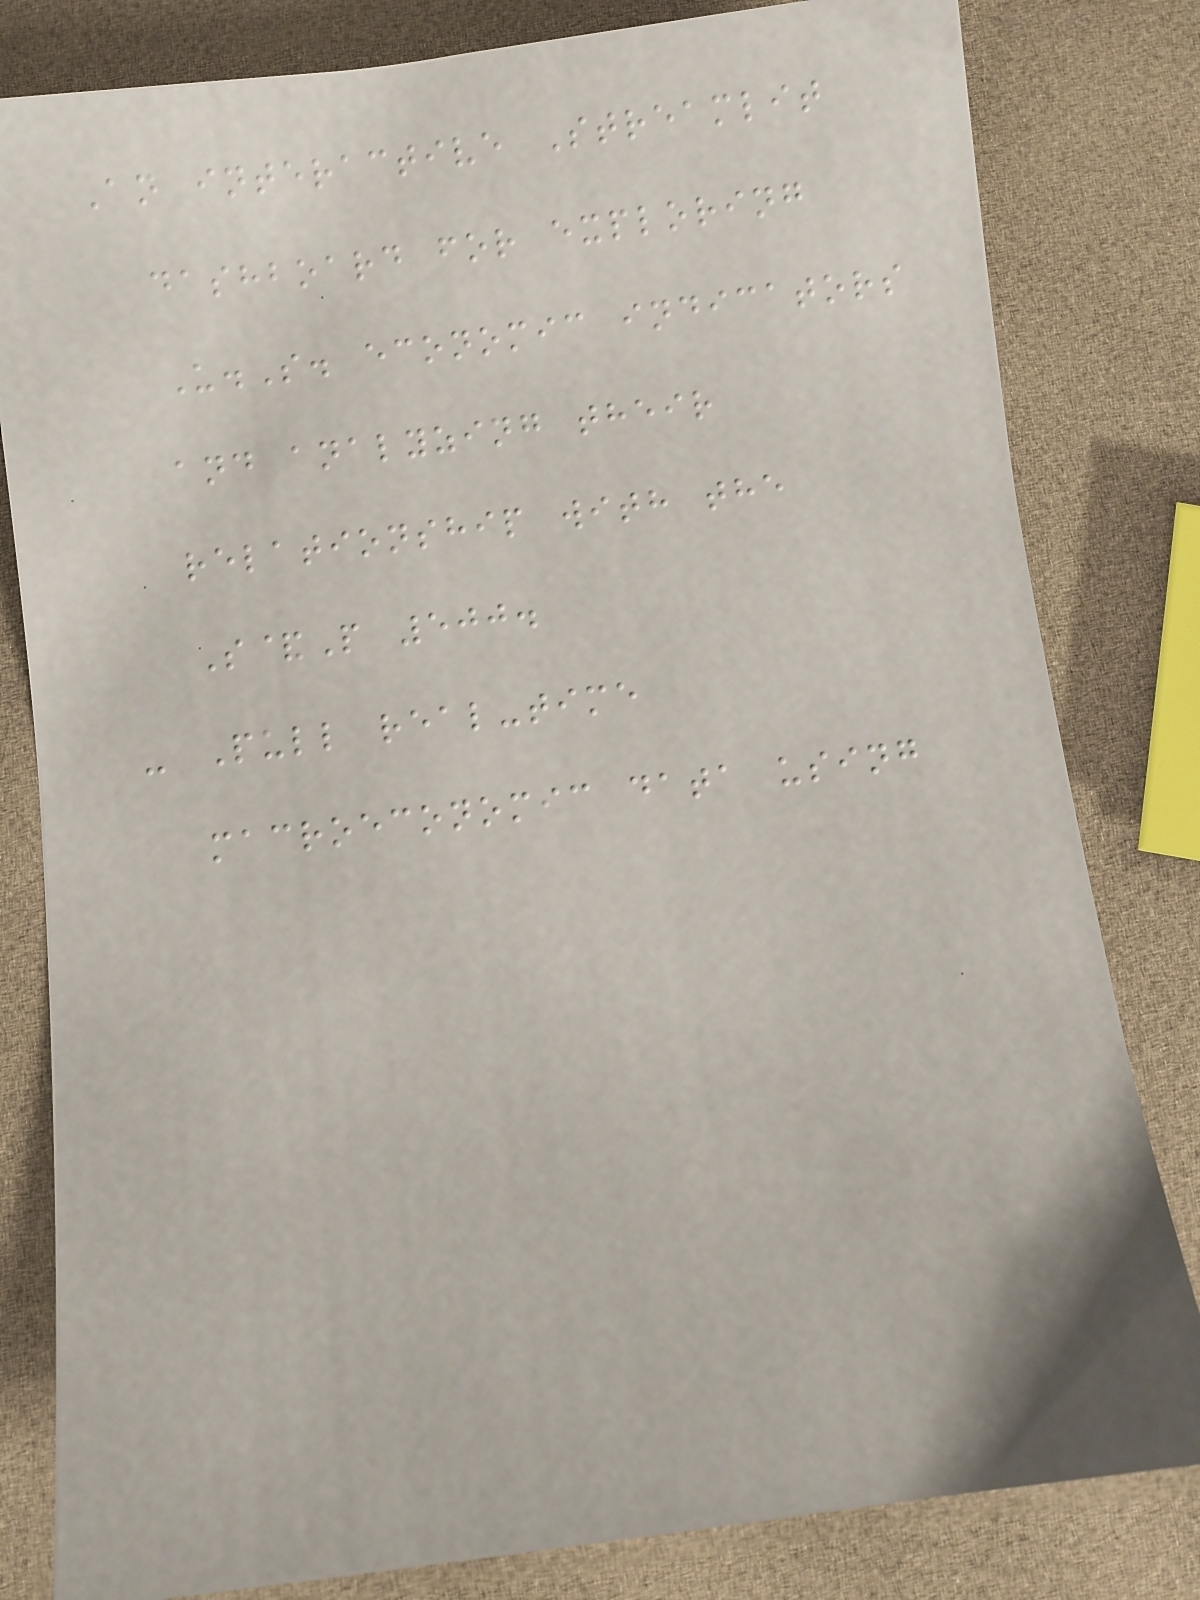An interactive Streamlit
dashboard for exploring
U.S. economic indicators
and analyzing their
relationship with the
S&P 500.
- Pull real-time
macroeconomic data using
